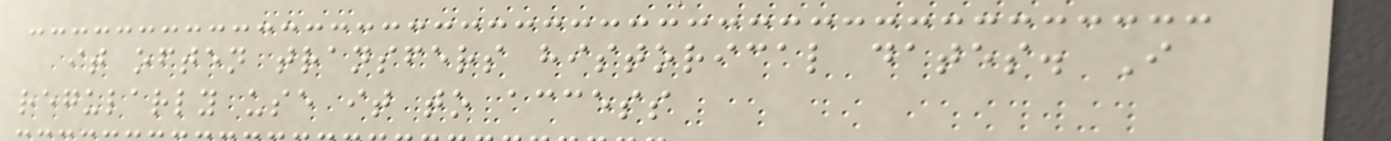it often transfers historical dates. I
regularly use it to access
